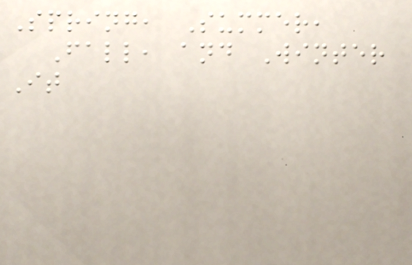Spring, Summer,
Fall, and Winter
It
